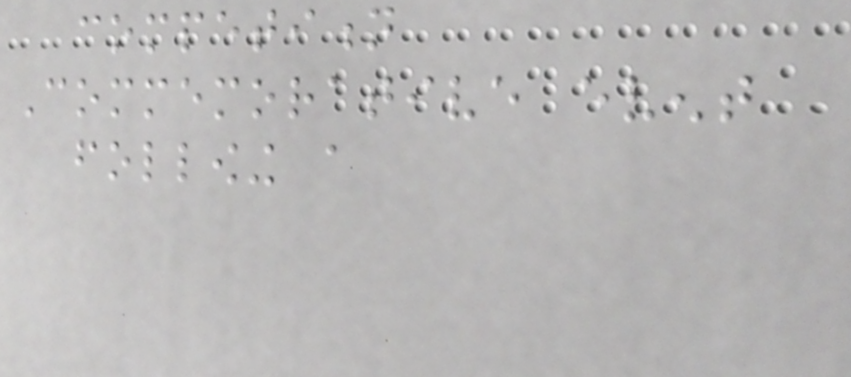competition
Commemorative event
following a
